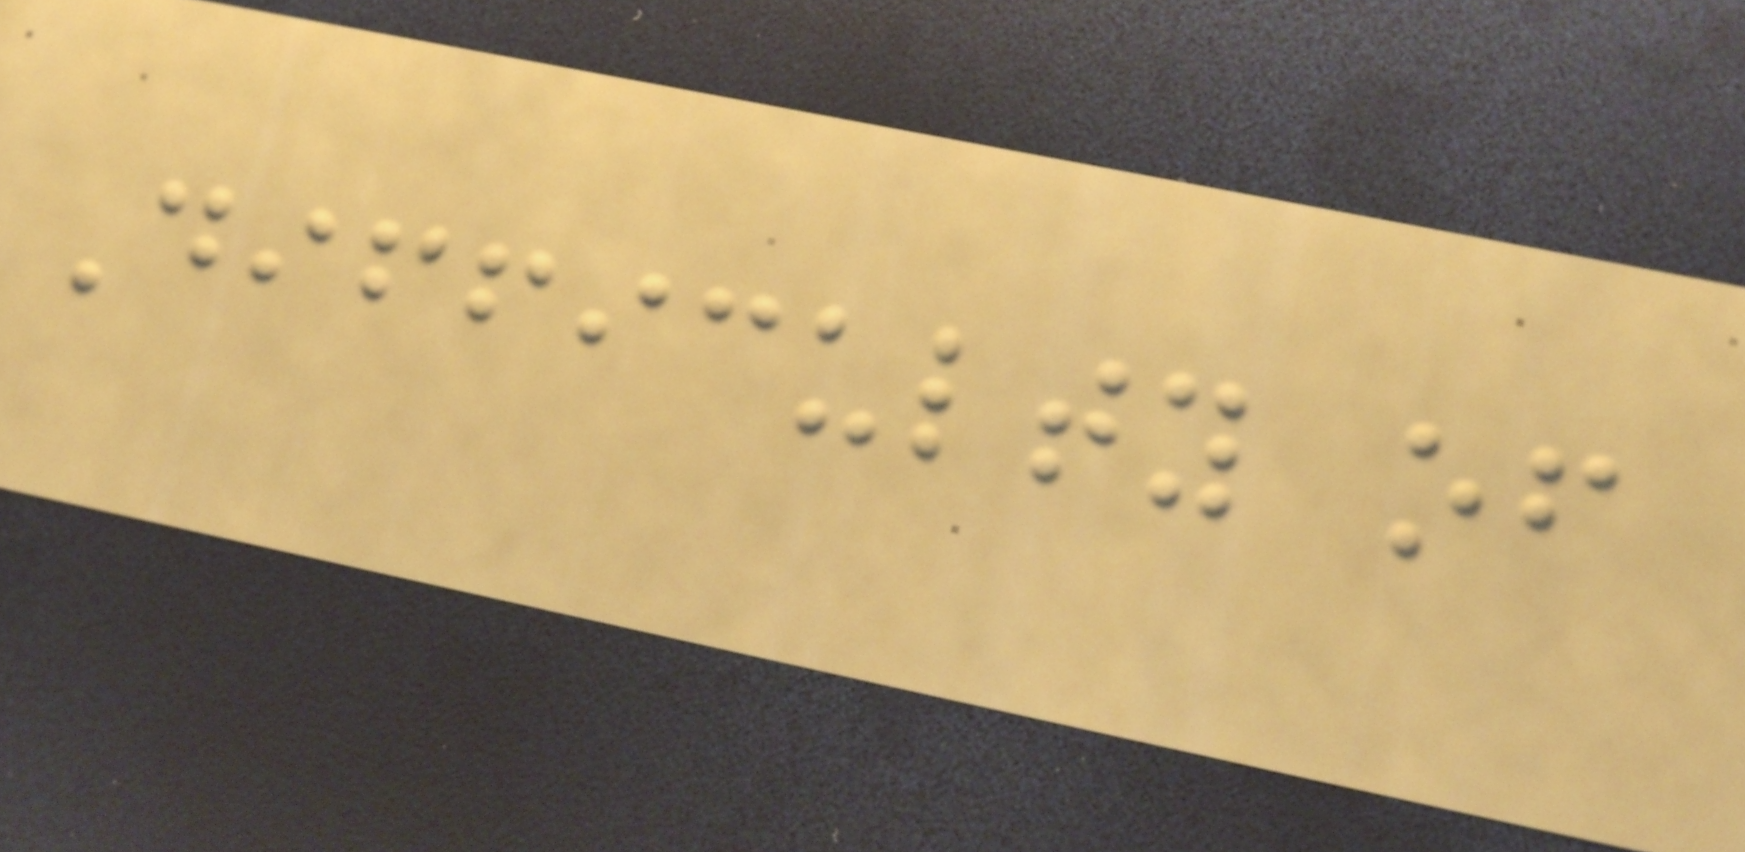Difficulty of
